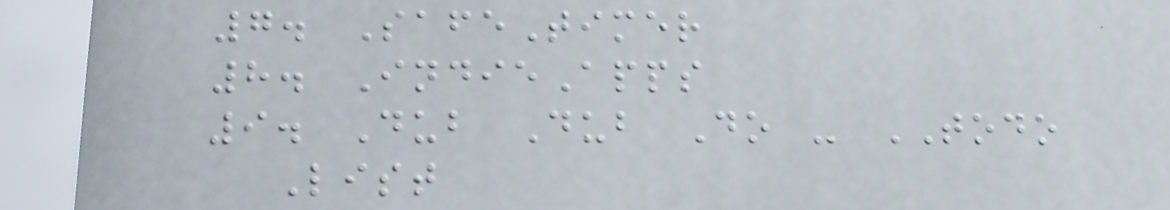7. SafeTimer
8. IndieApps
9. Dub Dub Do - TODO
List
